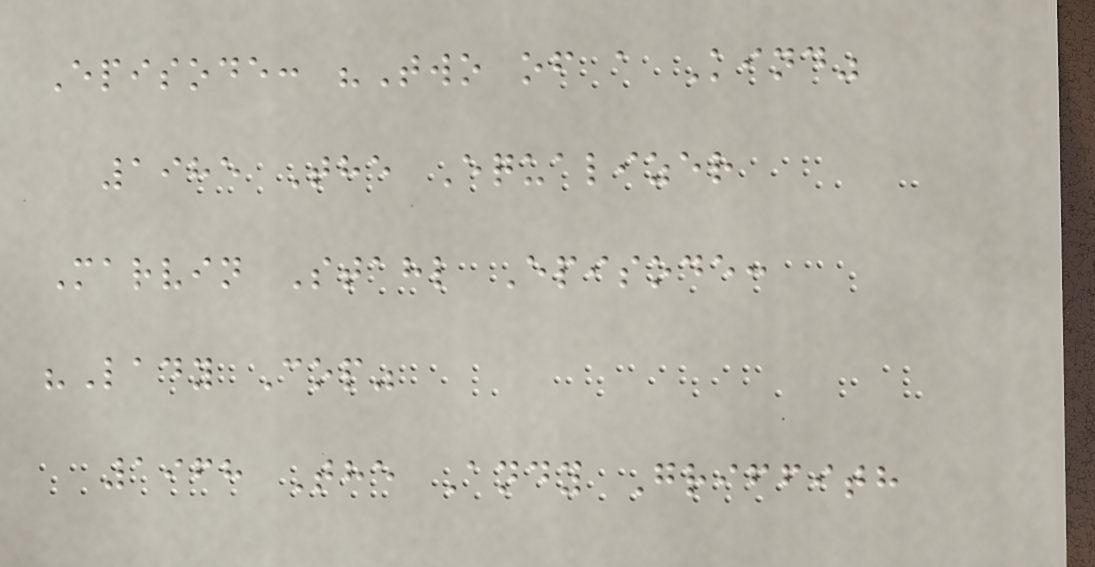Episode: "Two of a Kind"
1985 The Equalizer
Marvin Stahl Episode:
"Lady Cop"
1968 The Andy Griffith
